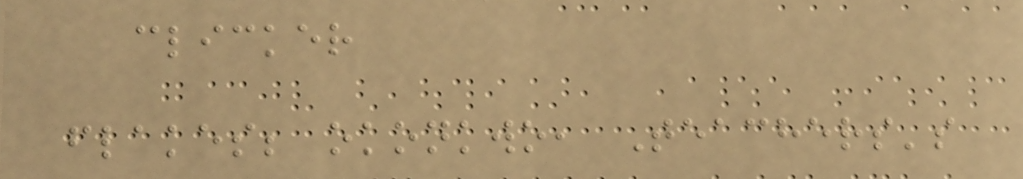clicker
flakes; okonkwo, Teachers's
